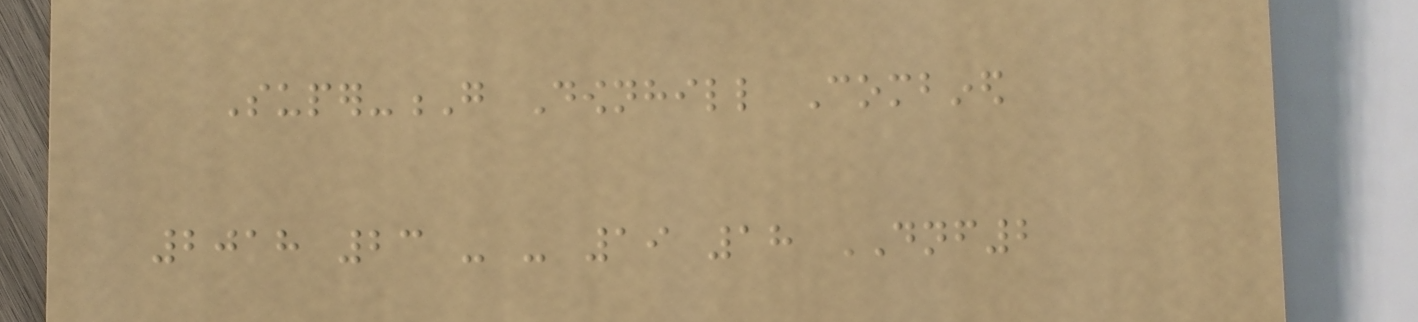Super-G Downhill Combined
2018 23 - - 19 18 DNF2
